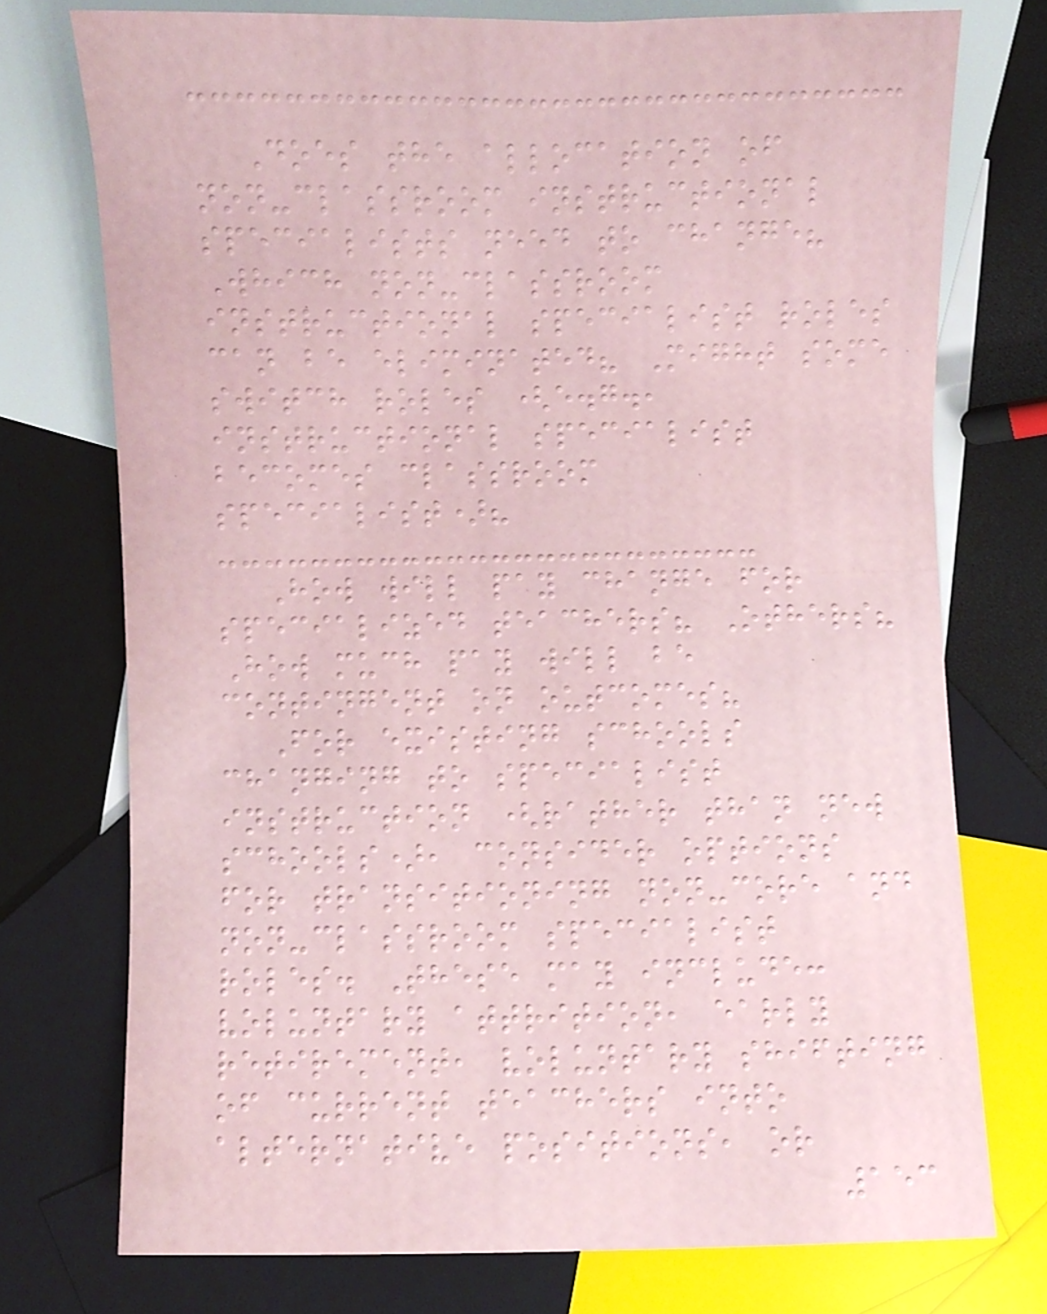Does the allocation of
non-classroom instructional
specialists need to change?
Which non-classroom
instructional specialist roles
can be eliminated? Might some
switch roles (e.g.,
instructional specialist
becomes classroom
specialist)?
How will pay change for
specialized teachers? Others?
How much pay will be
contingent on outcomes?
For existing schools
changing to specialist
instruction (rather than new
schools), consider options
for transitioning non-core and
non-classroom specialist
roles. These may include:
voluntary attrition, early
retirement, voluntary shifting
of current teachers into
alternative positions, or
153
